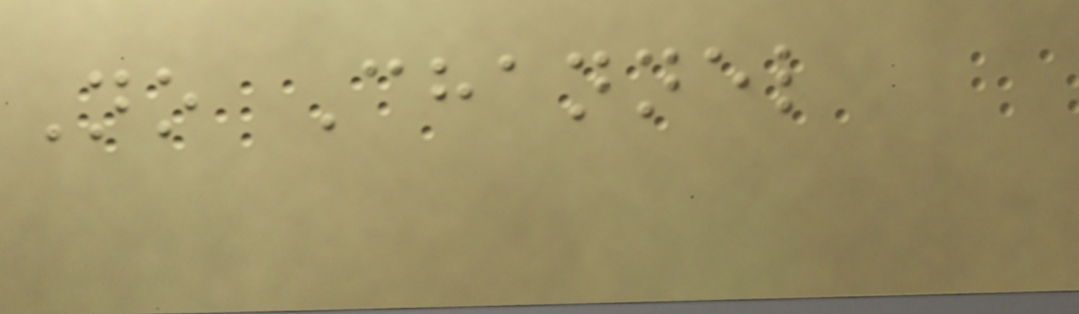No Channel
